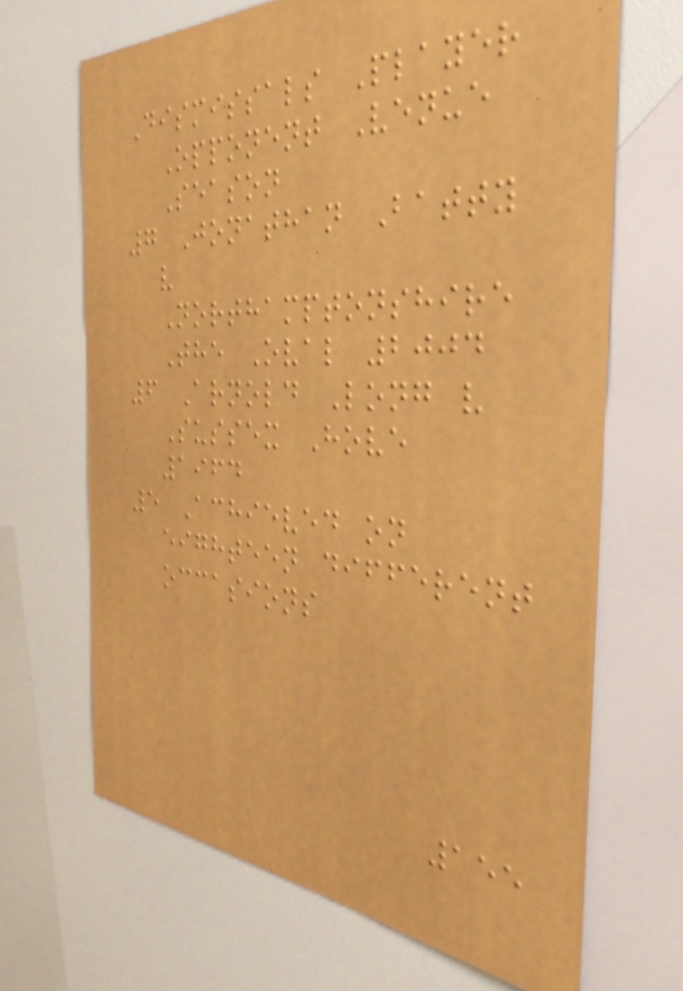Dismissals Player
Opponent Venue
Season
7 Jonathan Batty
v
Northamptonshire
The Oval 2004
6 Arnold Long v
Sussex Hove
1964
5 Achieved on
eighteen different
occasions
155
